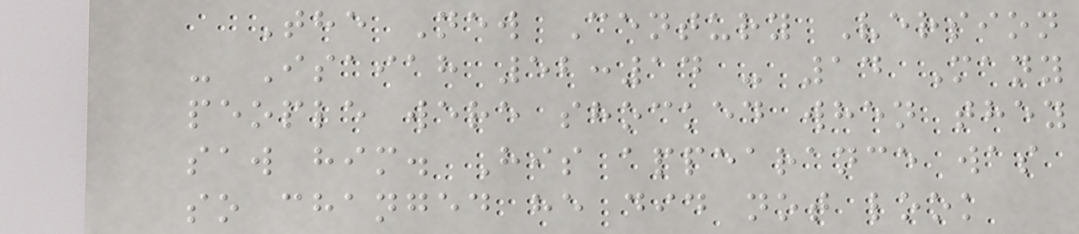The New Century Version
- Isaiah 52:14 - 14 Many
people were shocked when they
saw him. His appearance was
so changed he did not look
